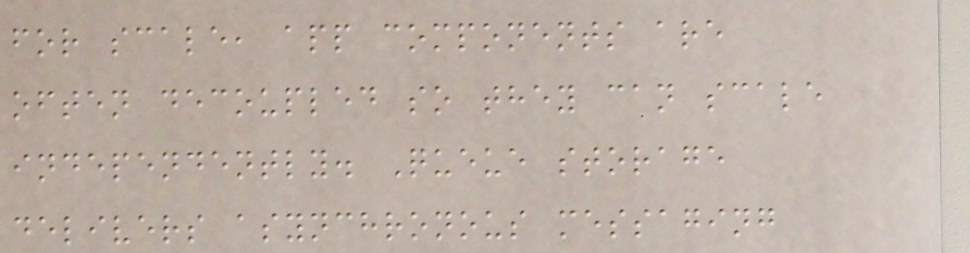for scale, app components are
often decoupled so they can scale
independently. Queue storage
delivers asynchronous messaging
